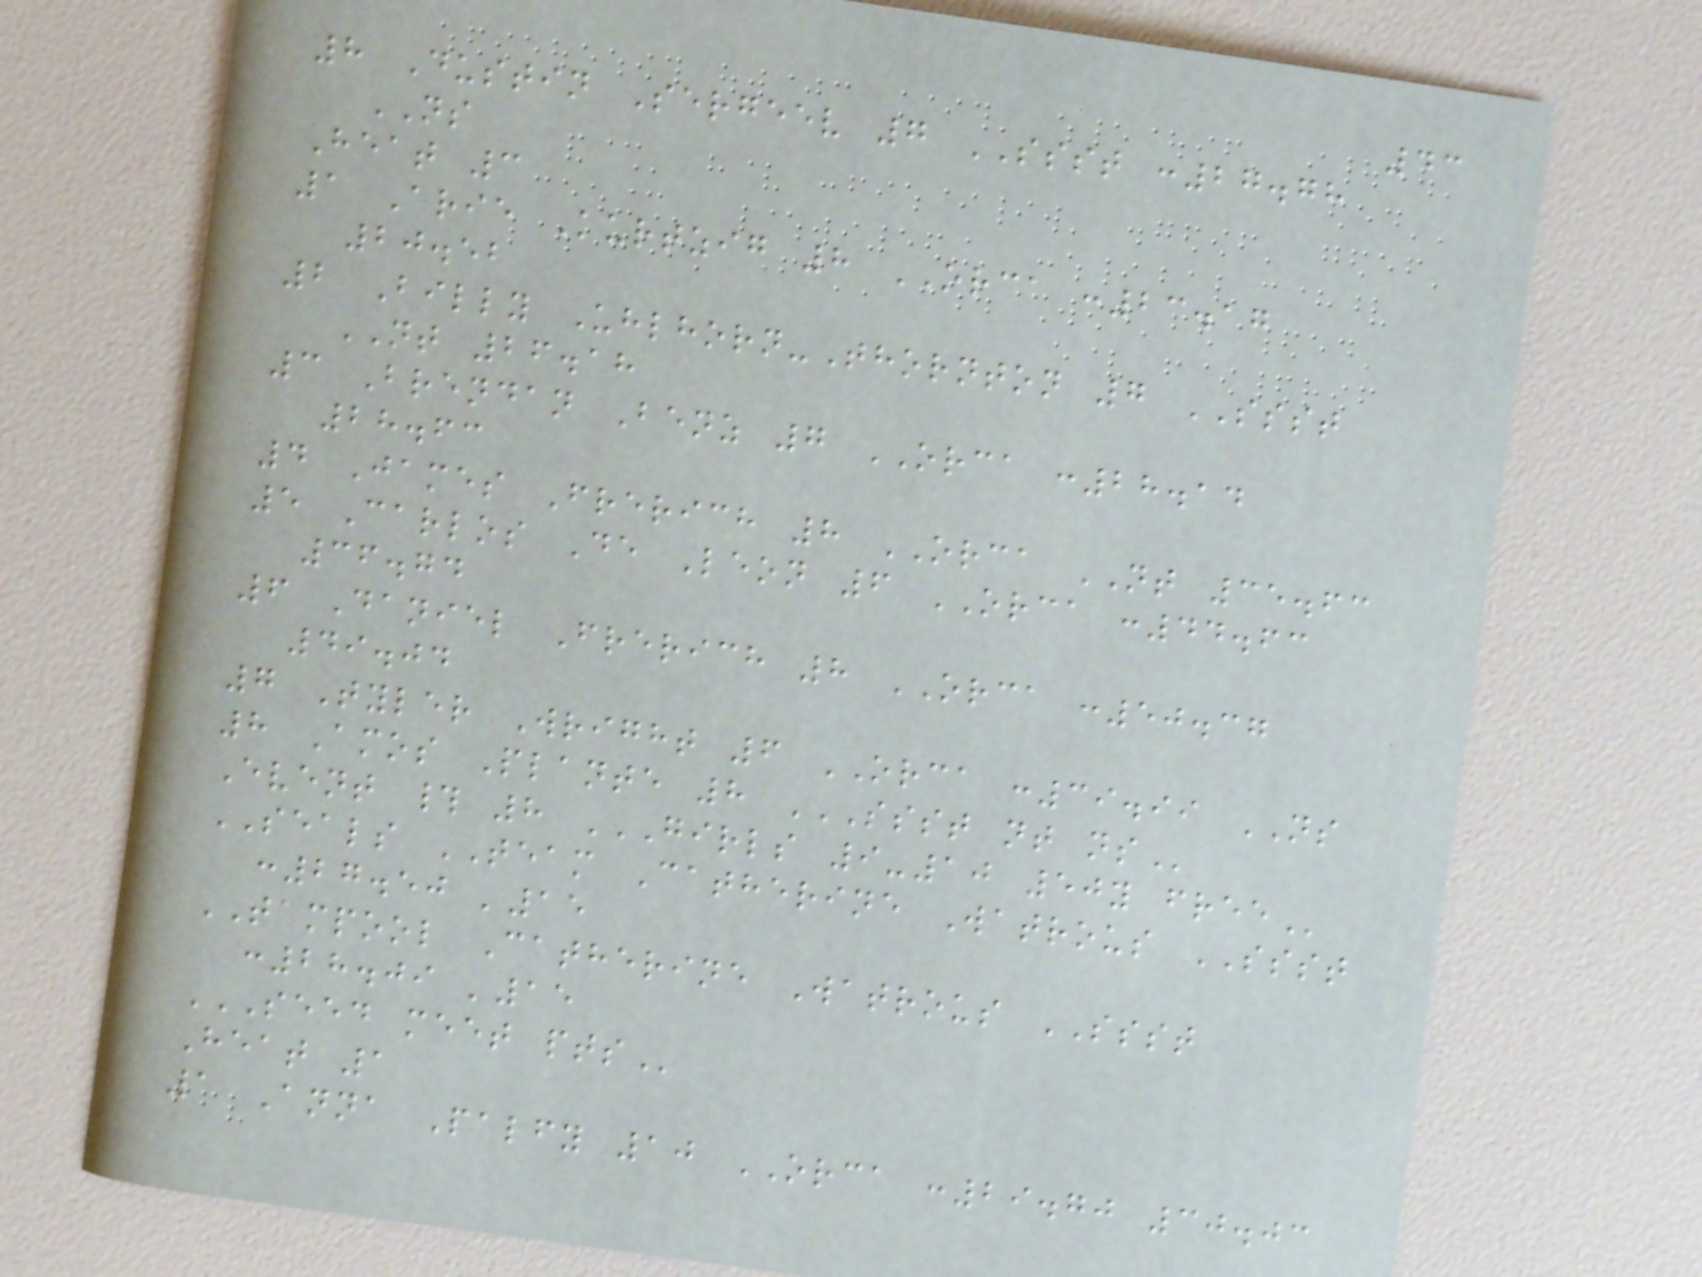43
8 Dustin Sergeev 7 SSST :27.78
NS
Heat 3
1 Arie Kurtzig 8 ORCA :23.17
20.52
2 Billy Uhlhorn-Thornton 7 SSST
NT 26.18
3 Brendan Benz 7 ORCA :28.14
28.63
4 James Frerich 8 ORCA NT 35.63
5 Carlos De Leon 6 ORCA :44.63
36.74
6 Daniel Frerich 8 ORCA :50.37
49.04
7 Tyler Wright 6 ORCA :39.99 NS
8 Amos Plante 8 SSST NT NS
Event # 8 GIRLS 9-10 50Y FREE
SEALS TEAM Catherine Watrous SSST
:27.50 '15
TAMPOOL Catherine Watrous SSST
:28.09 '15
SEED MEET PTS
Heat 1
1 Anna Palfy 10 ORCA :29.70 30.03
